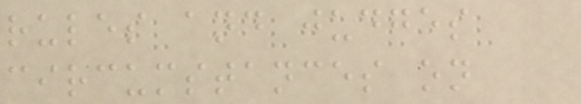rules and judges
circumstances on
